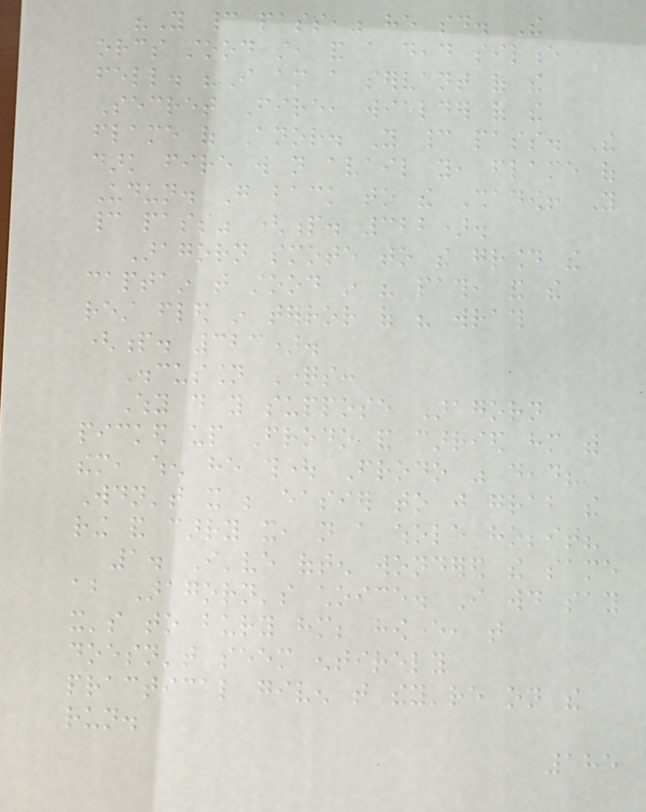"You cannot pass," he said. The
orcs stood still, and a dead silence
fell. "I am a servant of the
Secret Fire, wielder of the
flame of Anor. You cannot pass. The
dark fire will not avail you, flame of
Udun. Go back to the Shadow! You
cannot pass" (p. 322).
Aragorn smote to the ground the
captain that stood in his path, and the
rest fled in terror of his wrath
(p. 323).
Discussion Questions:
Why do you suppose Aragorn
picked up Frodo and carried him with
them, when he thought Frodo was dead?
Wouldn't it be easier to just grab the
ring and carry it, not a whole hobbit?
1. I've often wondered the same
about Aragorn's choice. I would say
it's to bury him; however, that
doesn't seem entirely
practical given that they're on the
run.
185
